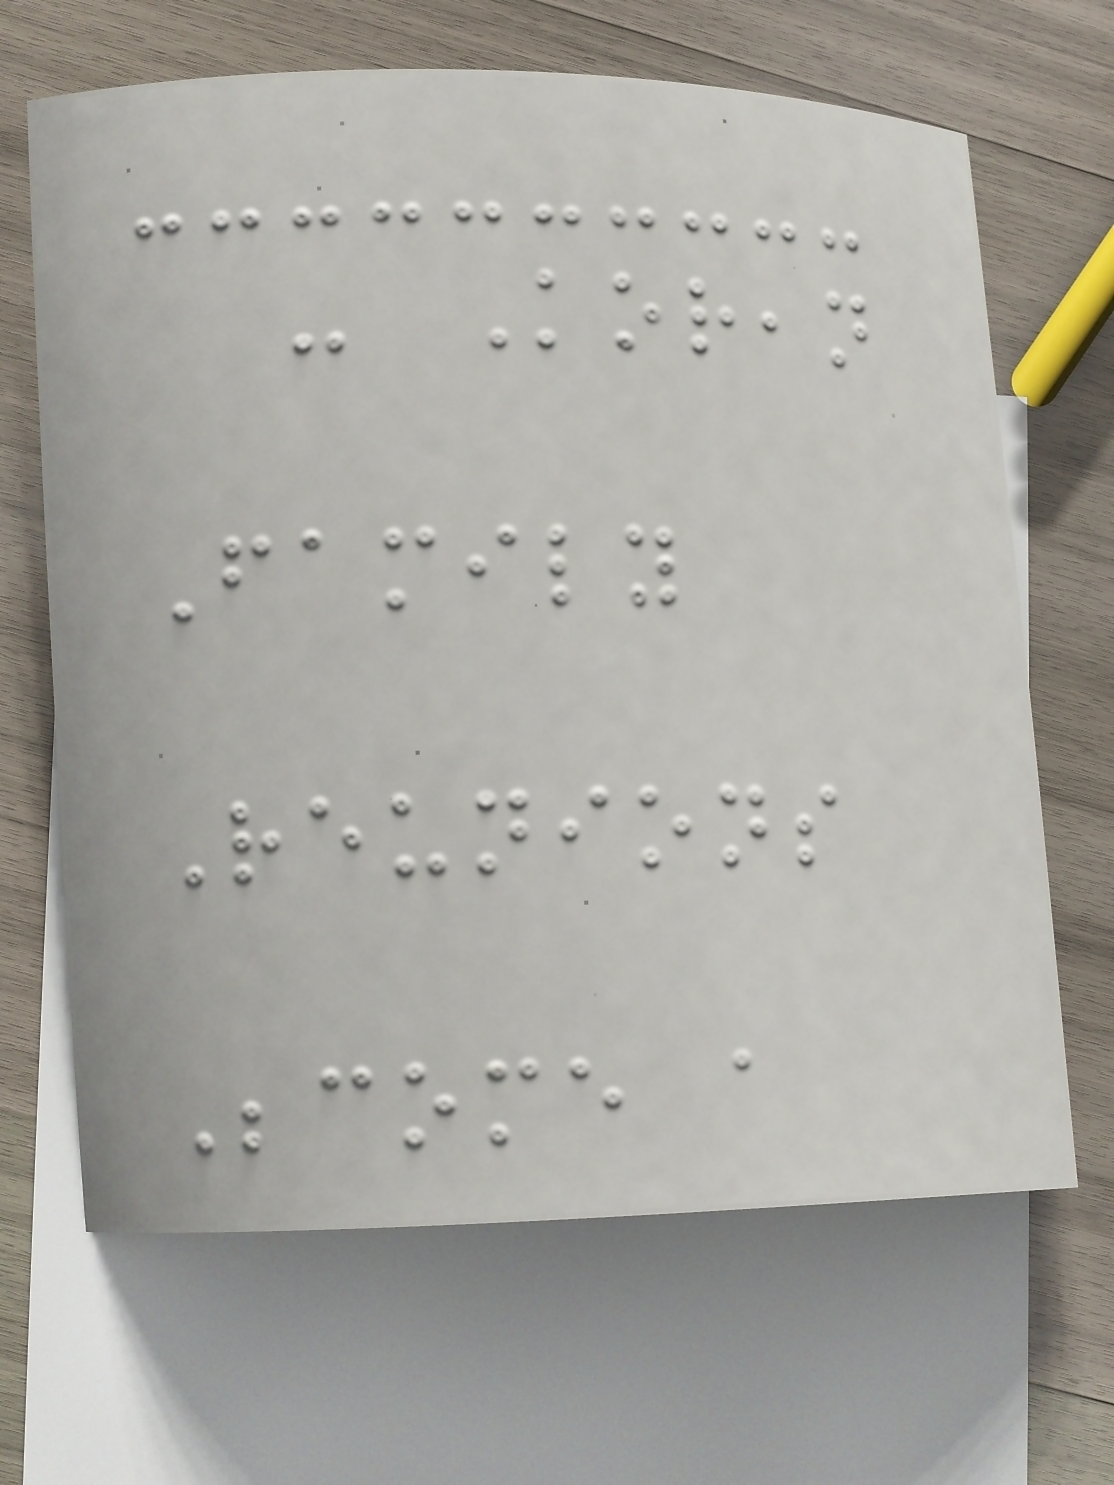- Korean
Family
Reunions
Become a
